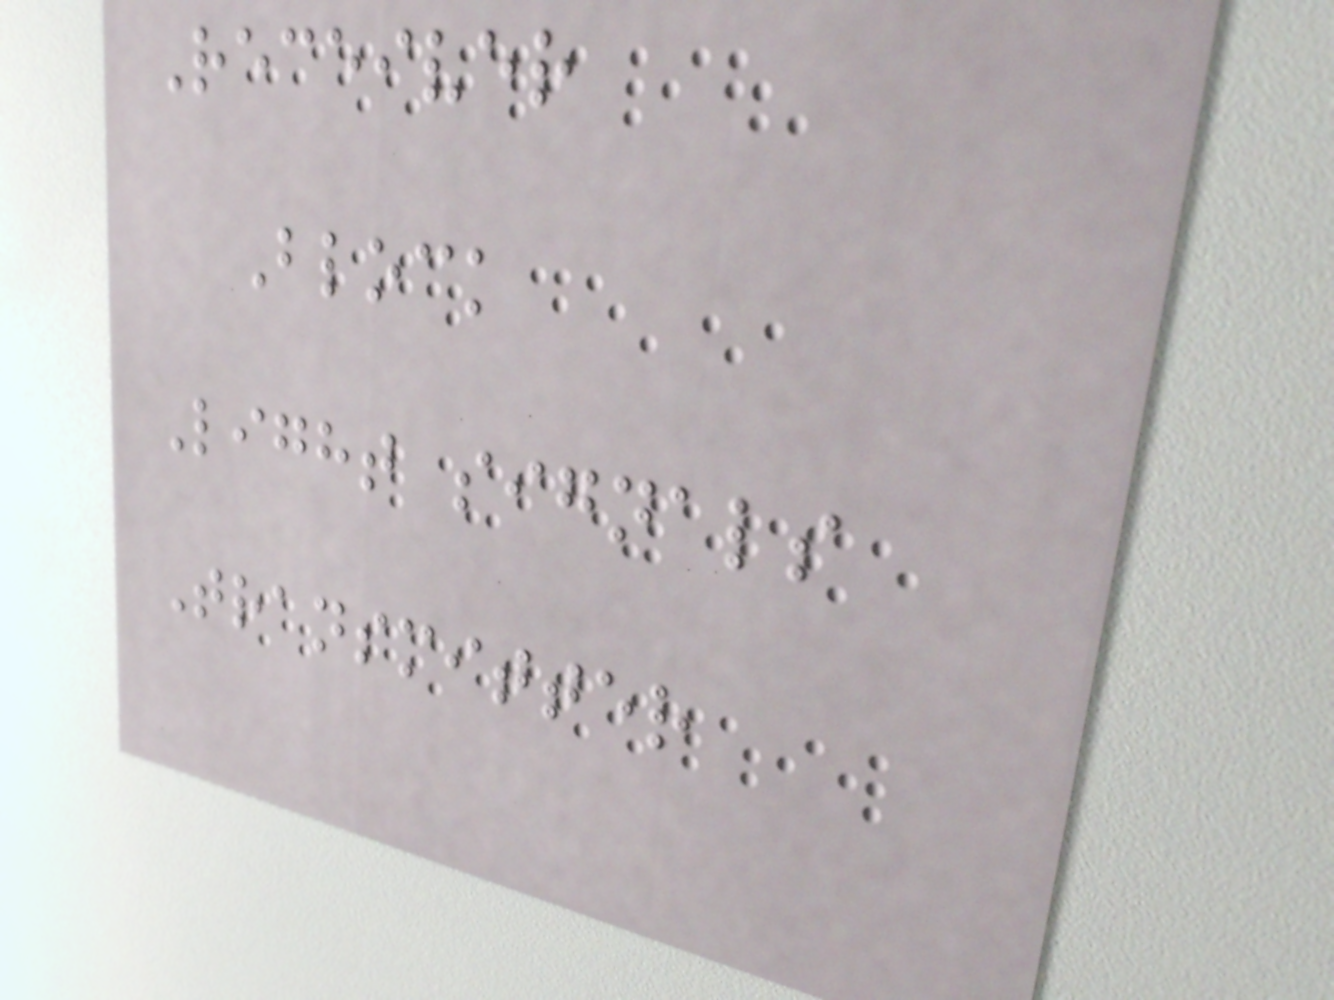Receiver
Block
Light signals
Transmitter
